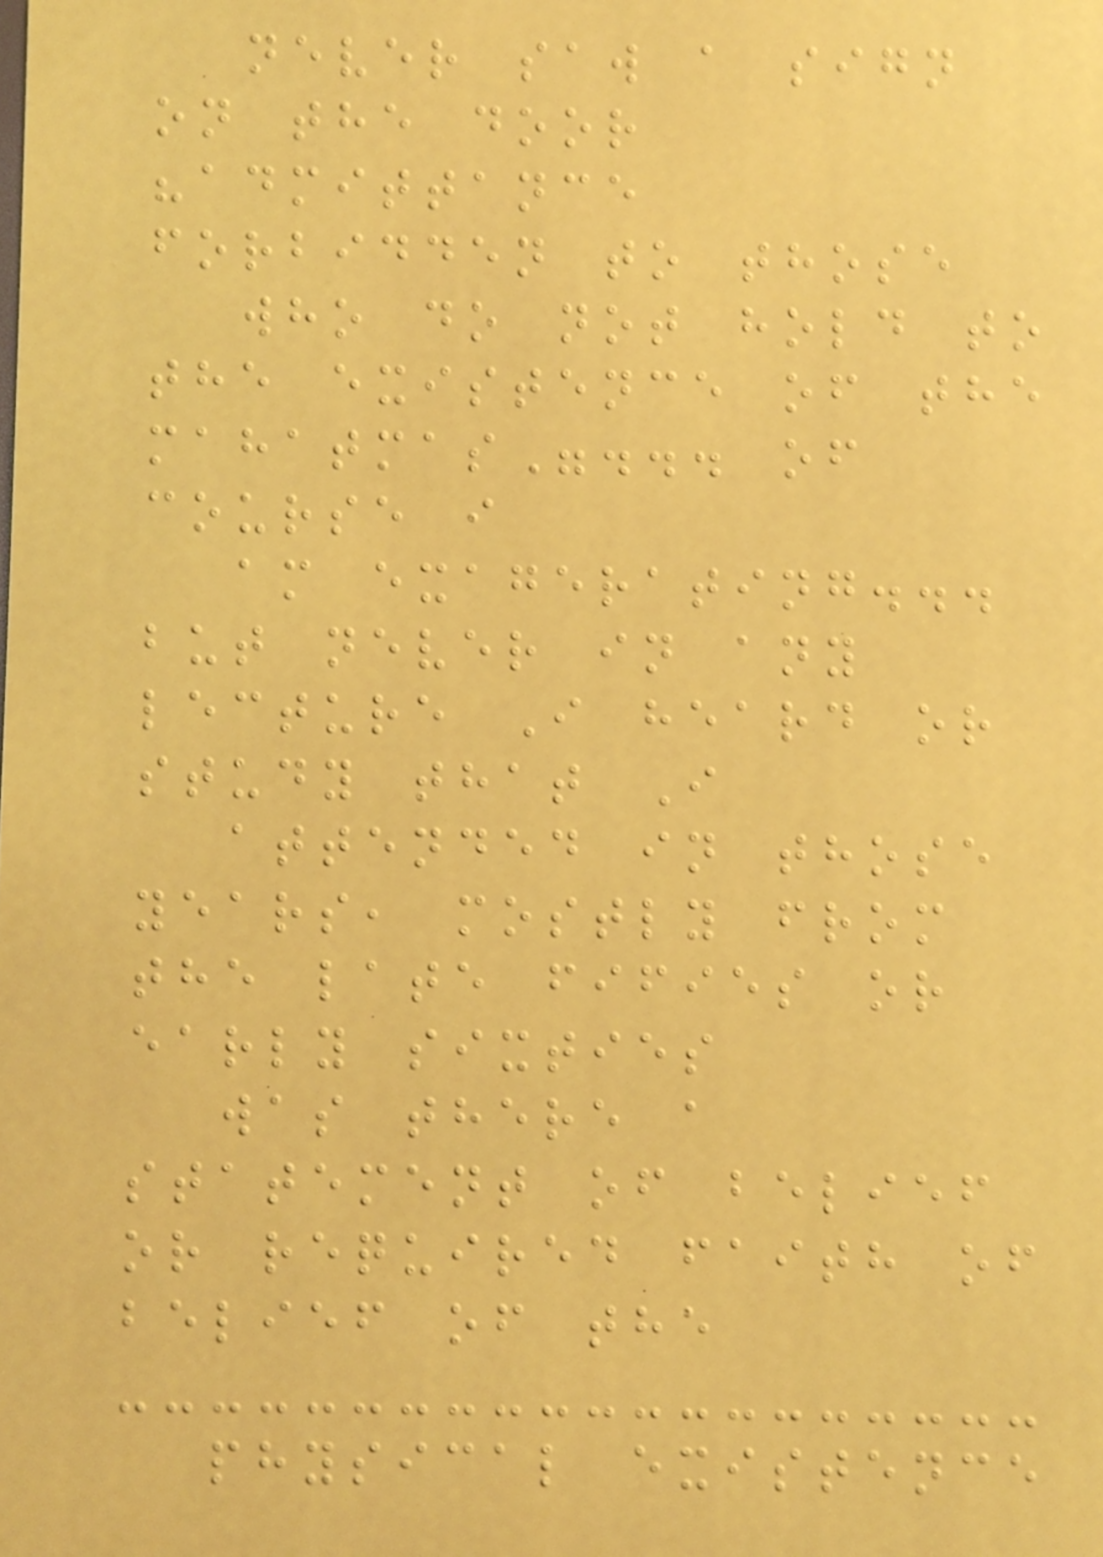never saw a sign
on the door
"admittance
forbidden to those
who do not hold to
the existence of the
mahatmas"... of
course i
am exagerating...
but never in any
lecture I heard or
study that I
attended in those
years, mostly from
the late fifies or
early sixties
was there a
statement of belief
or required faith of
belief of the
physical existence
